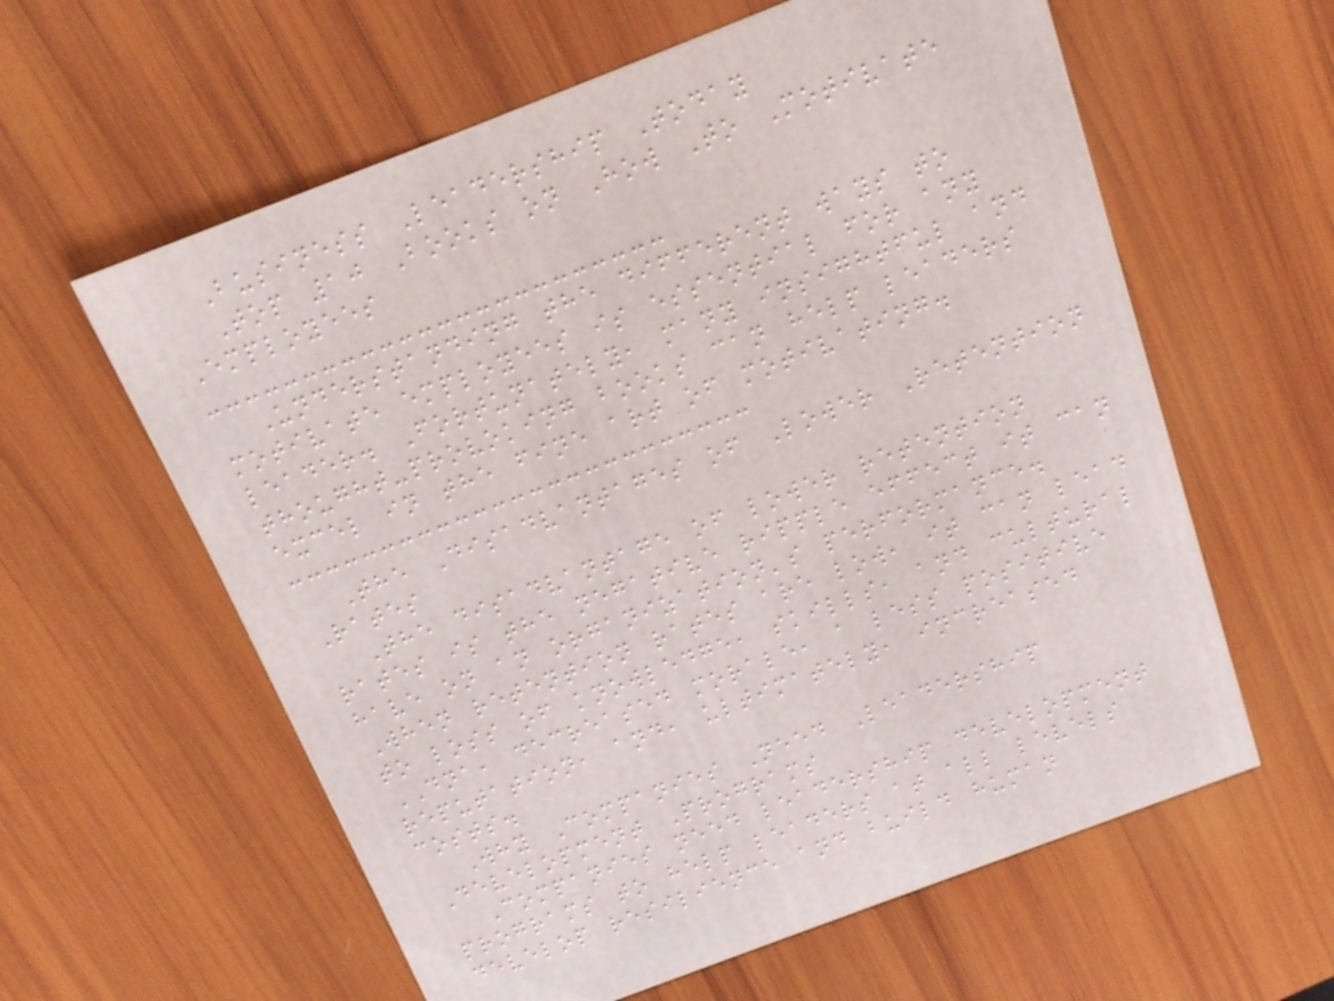Business Leadership Today
Top 10 Books on How To Motivate
Employees
Understanding the different ways to
motivate employees is essential for any
leader. Fortunately, many insightful and
thought-provoking books can help leaders
excel in the fine art of motivating.
The Disadvantages of Lower Retention
Rates
The disadvantage of lower retention
rates is the negative ripple effect it can
have on an organization's performance.
When retention rates are low, it can lead
to loss of knowledge, skills, and cultural
DNA, decreased morale, a less positive
reputation, and, ultimately, increased
costs.
Why Companies Need Leadership
Development Programs
Companies need leadership development
programs to help leaders at all levels
develop resilience and build human
